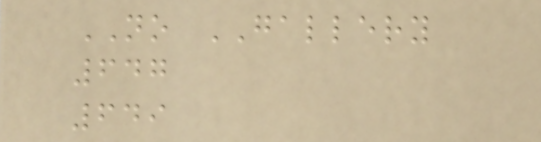NO GALLERY
647
649
